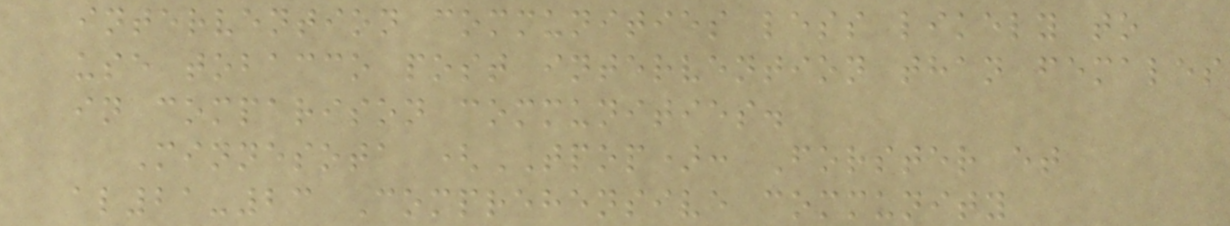intervention communities less likely to
use tobacco post intervention than females
in comparison communities.
Minnesota (TPOP): Forster et
al21-23 Comprehensive community
